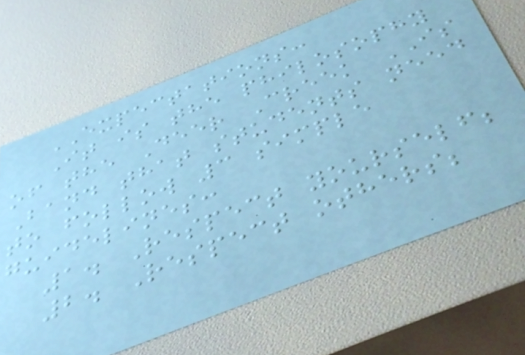EXPECTATIONS:
It is the philosophy
of the Deer Creek IS
Band that students need
to follow 3 simple
guidelines:
1. Respect yourself;
2. Respect others;
